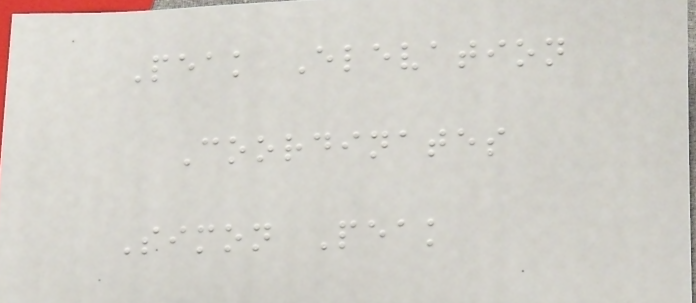Peak Elevation
Coordinates
Simon Peak
